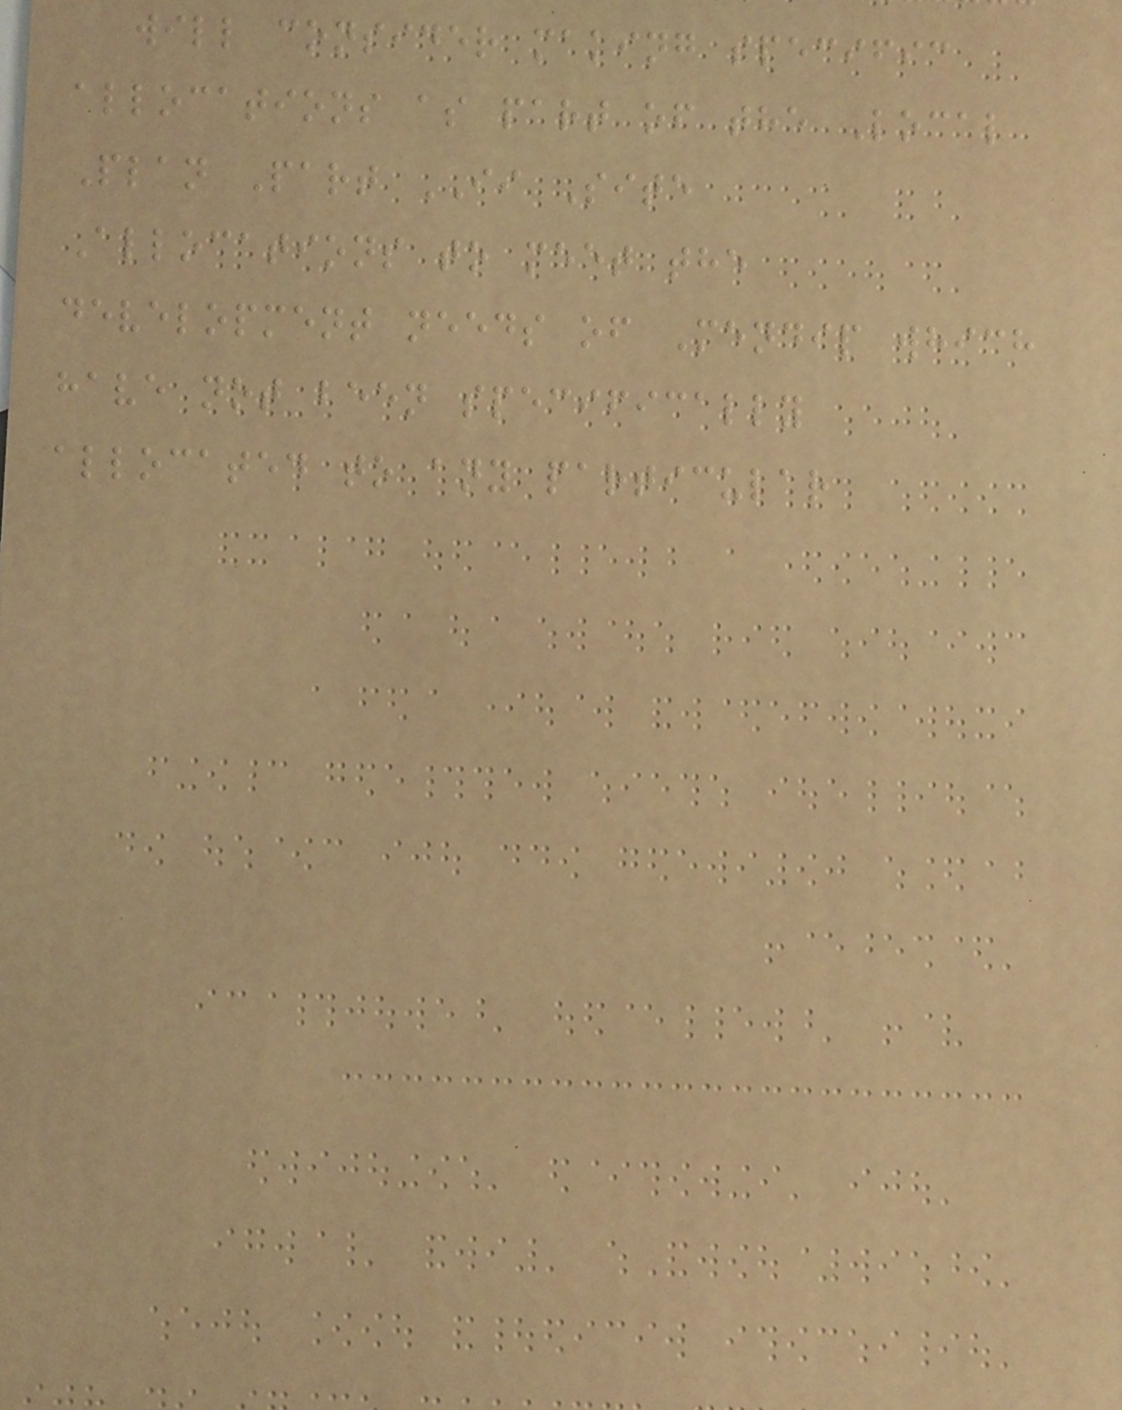will consider making specific
allocations as part of the Local
Plan Part II Site
Allocations to meet the
development needs of Mendip which
have not been specifically
allocated to any particular
